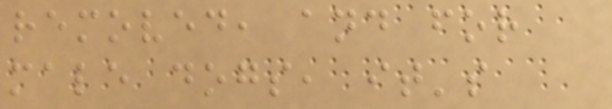removed, and for
male dogs, it's
